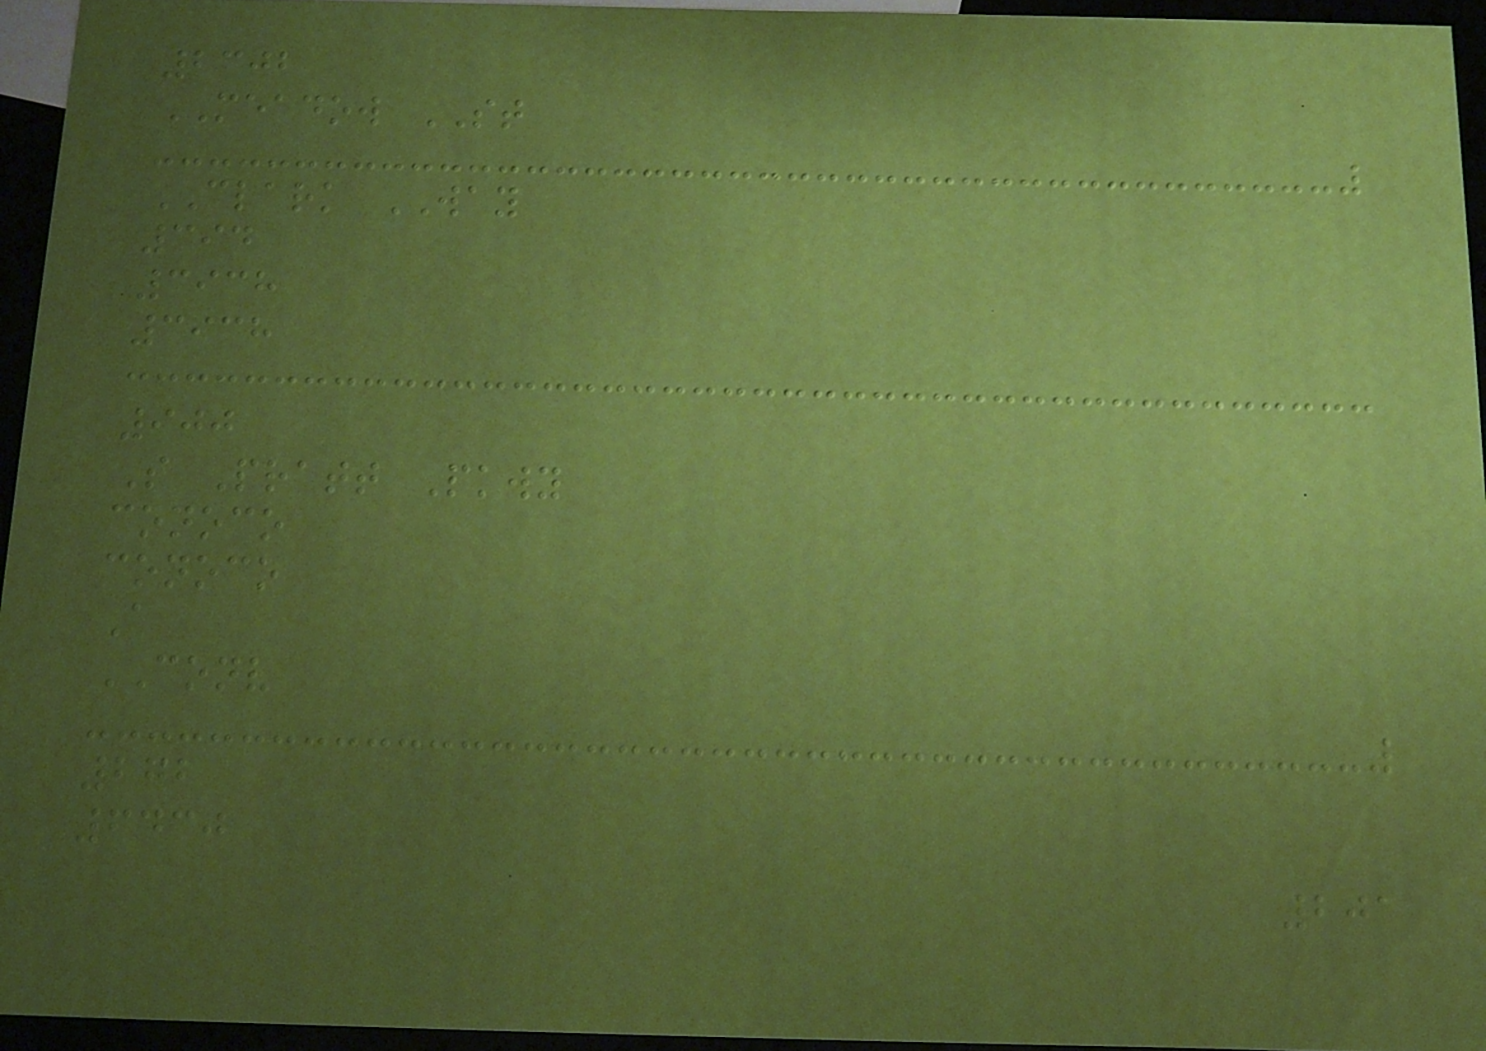2302
MEADOW ST
CLARK WAY
394
3938
3938
900
S Pratt Pkwy
conoco
conoco
A
CONV
272
6430
201
